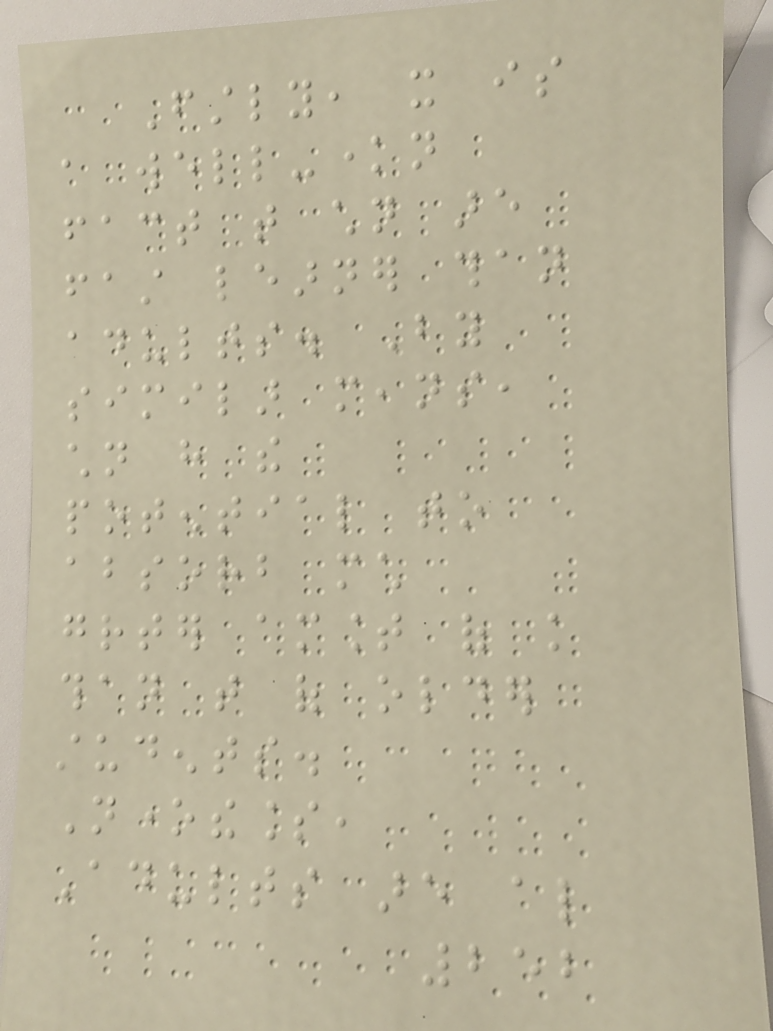Firstly, it is
a well-known
fact that children are
fast learner than
adults. By
similar means,
children have the
potential to
absorb much
greater amount of knowledge
than that of older
students.
Nonetheless,
Adults are also
252
